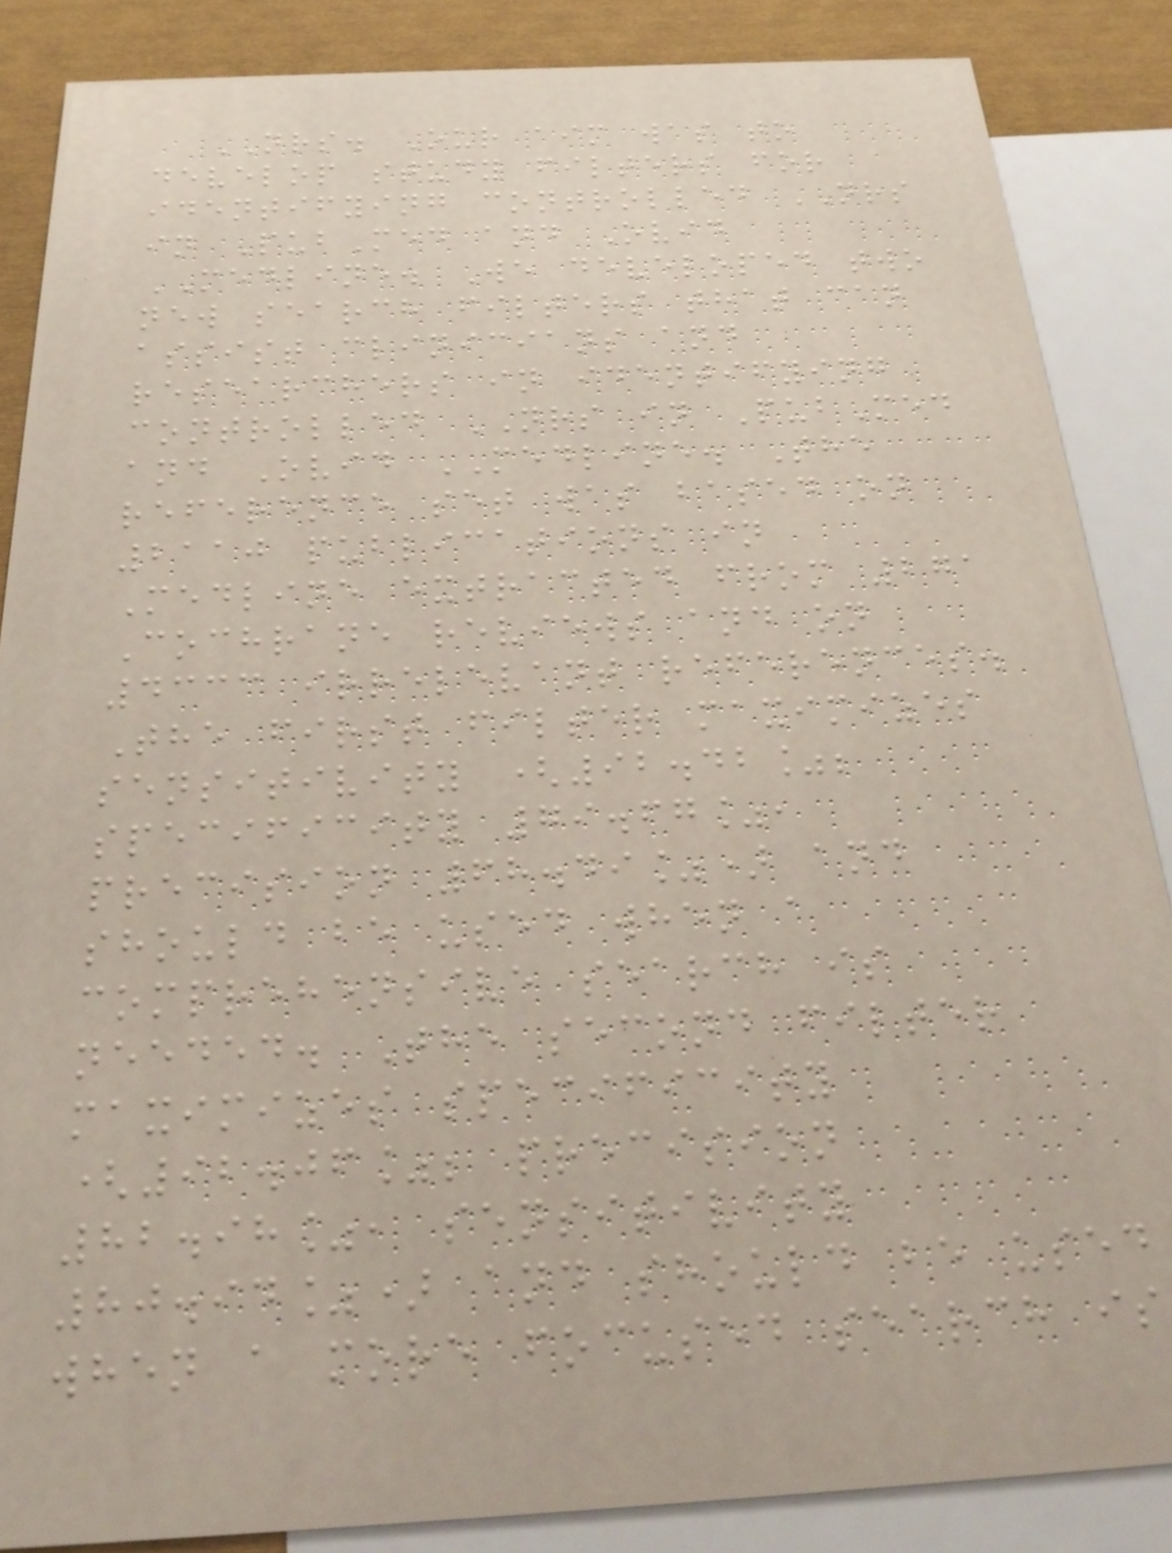NRS. Our aim was to
develop study filters for
identifying controlled NRS
in PubMed and Ovid
MEDLINE. We developed two
new search filters that can
assist clinicians and
researchers in identifying
controlled NRS in PubMed
and Ovid MEDLINE. The
reference set was based on
2110 publications in
Medline extracted from 271
Cochrane reviews and on
4333 irrelevant references.
The first filter maximizes
sensitivity (92.42%;
specificity 79.67%,
precision 68.49%) and
should be used when a
comprehensive search is
needed. The second filter
maximizes specificity
(92.06%; precision
82.98%, sensitivity
80.94%) and should be used
when a more focused search is
